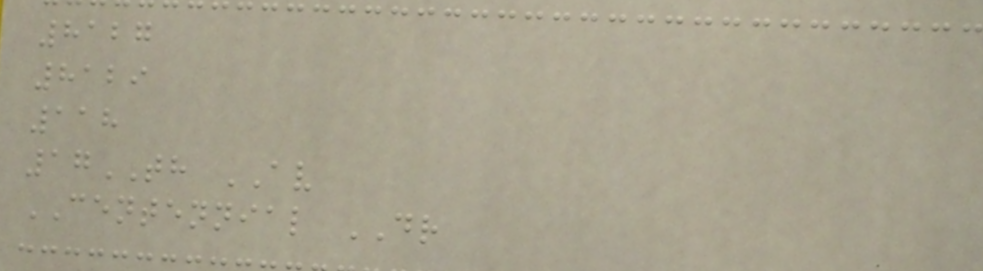8127
8129
118
17TH AV
CENTENNIAL DR
